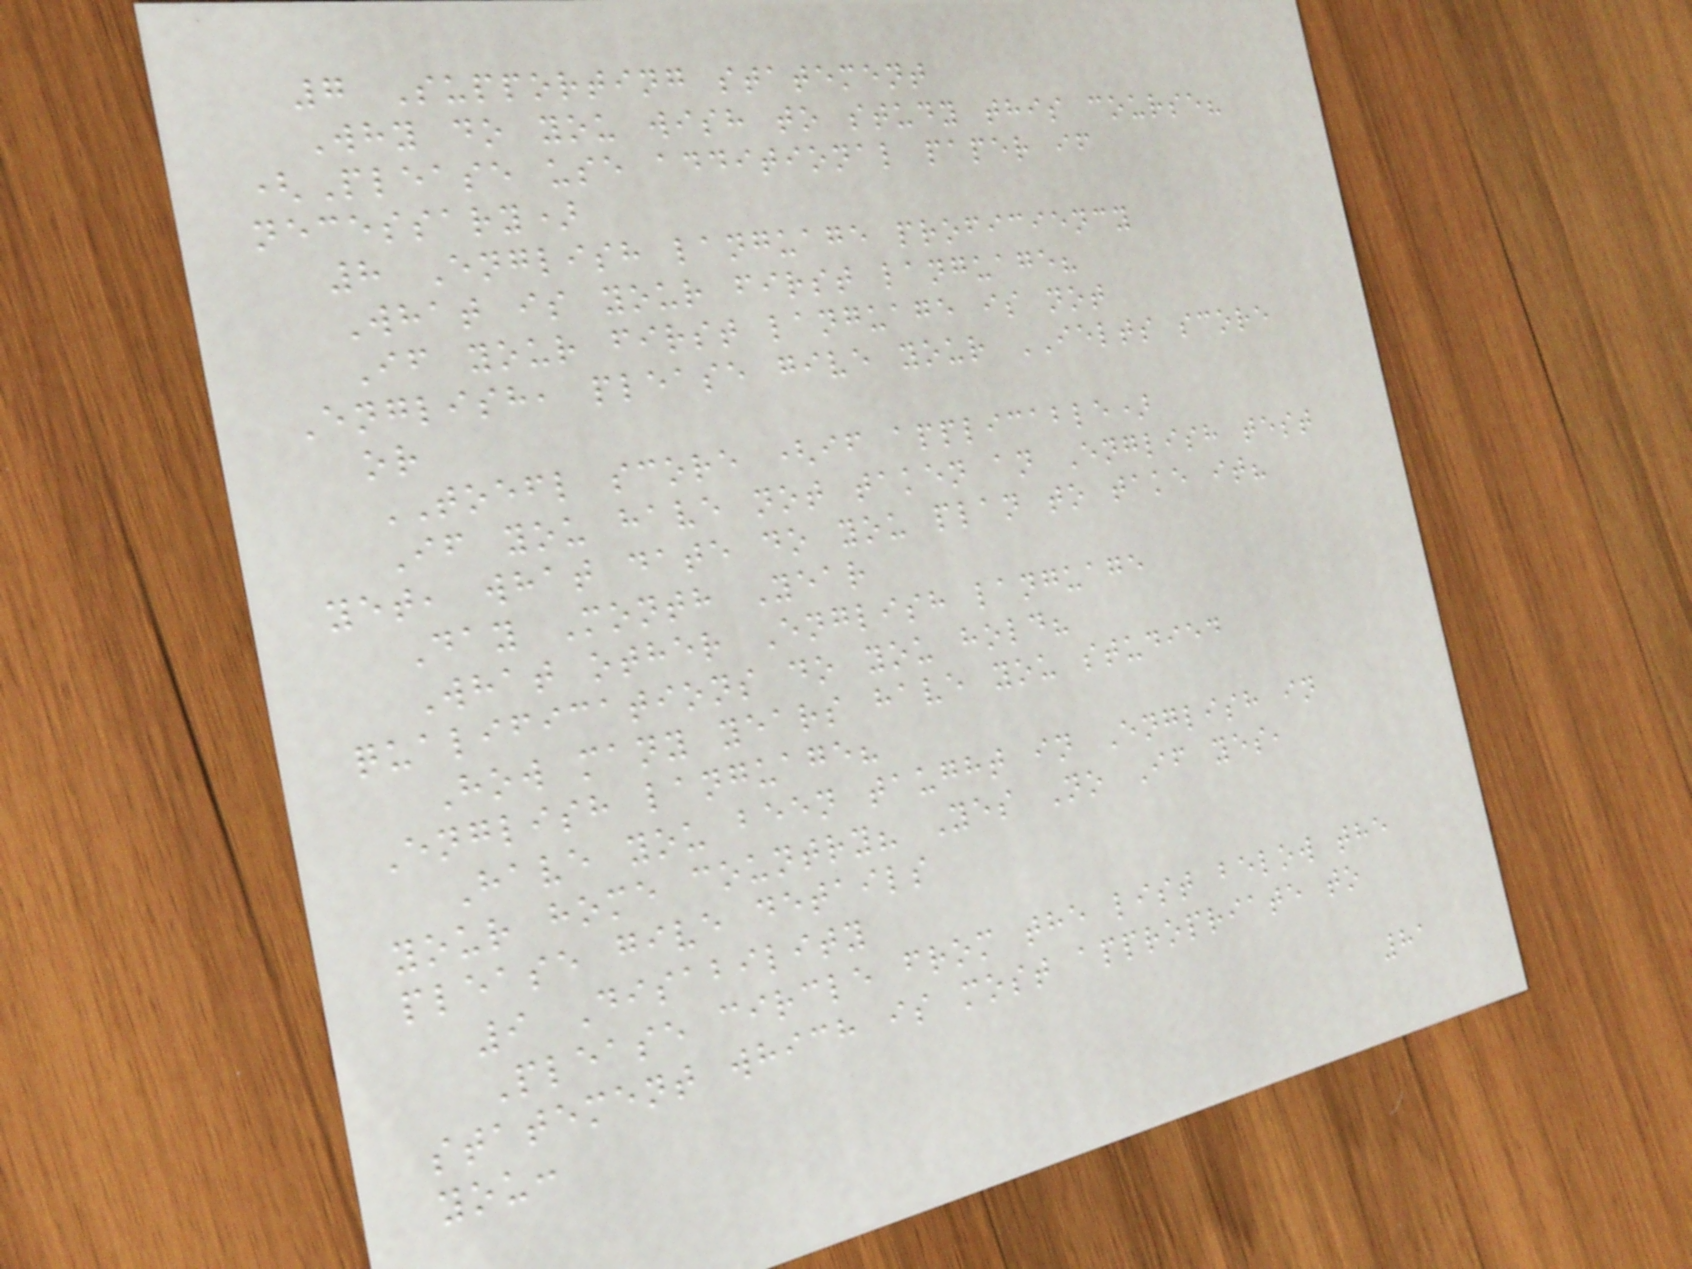7 Supporting statement
Why do you wish to study this course?
(Please use additional paper if
necessary)
8 English language proficiency
What is your first language?
If your first language is not
English, please give your IELTS score
or
TOEFL score (if applicable)
If you have not taken an English test
yet, what date do you plan to take it?
Day Month Year
What other English language
qualifications do you hold?
How many years have you studied
English language?
Have you been taught in English in
your home country? Yes No If yes,
please give details
9 Disability
Please circle from the list below the
statement which is most appropriate to
you:
81
